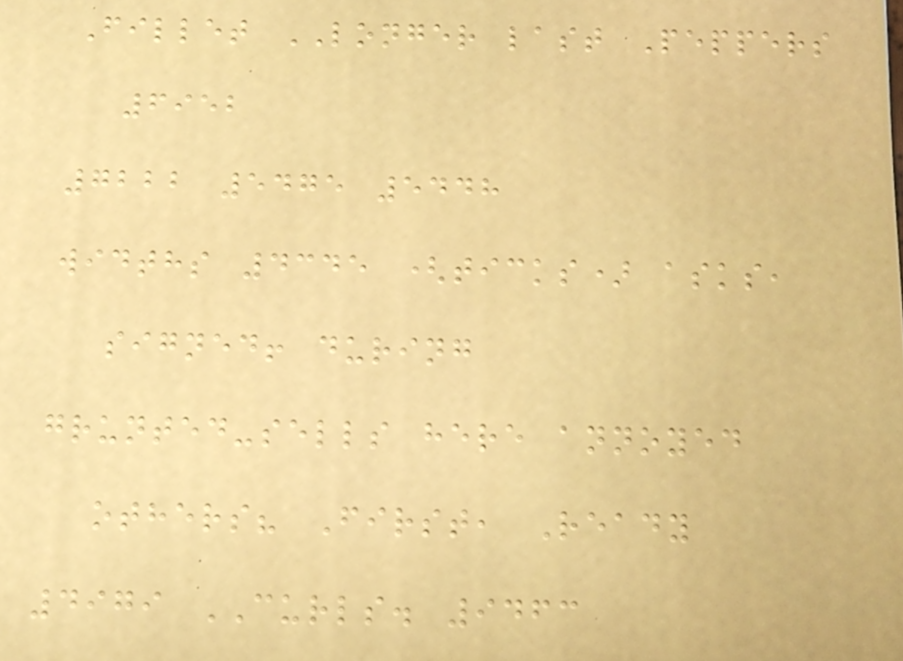Fillet LONGER last Peppers
6952
7222 5475 5448
widths 4345 (ticks) asks,
signed! during
grunted-sells here annoyed
others? First, Ready
4979 CURLS. 9463
